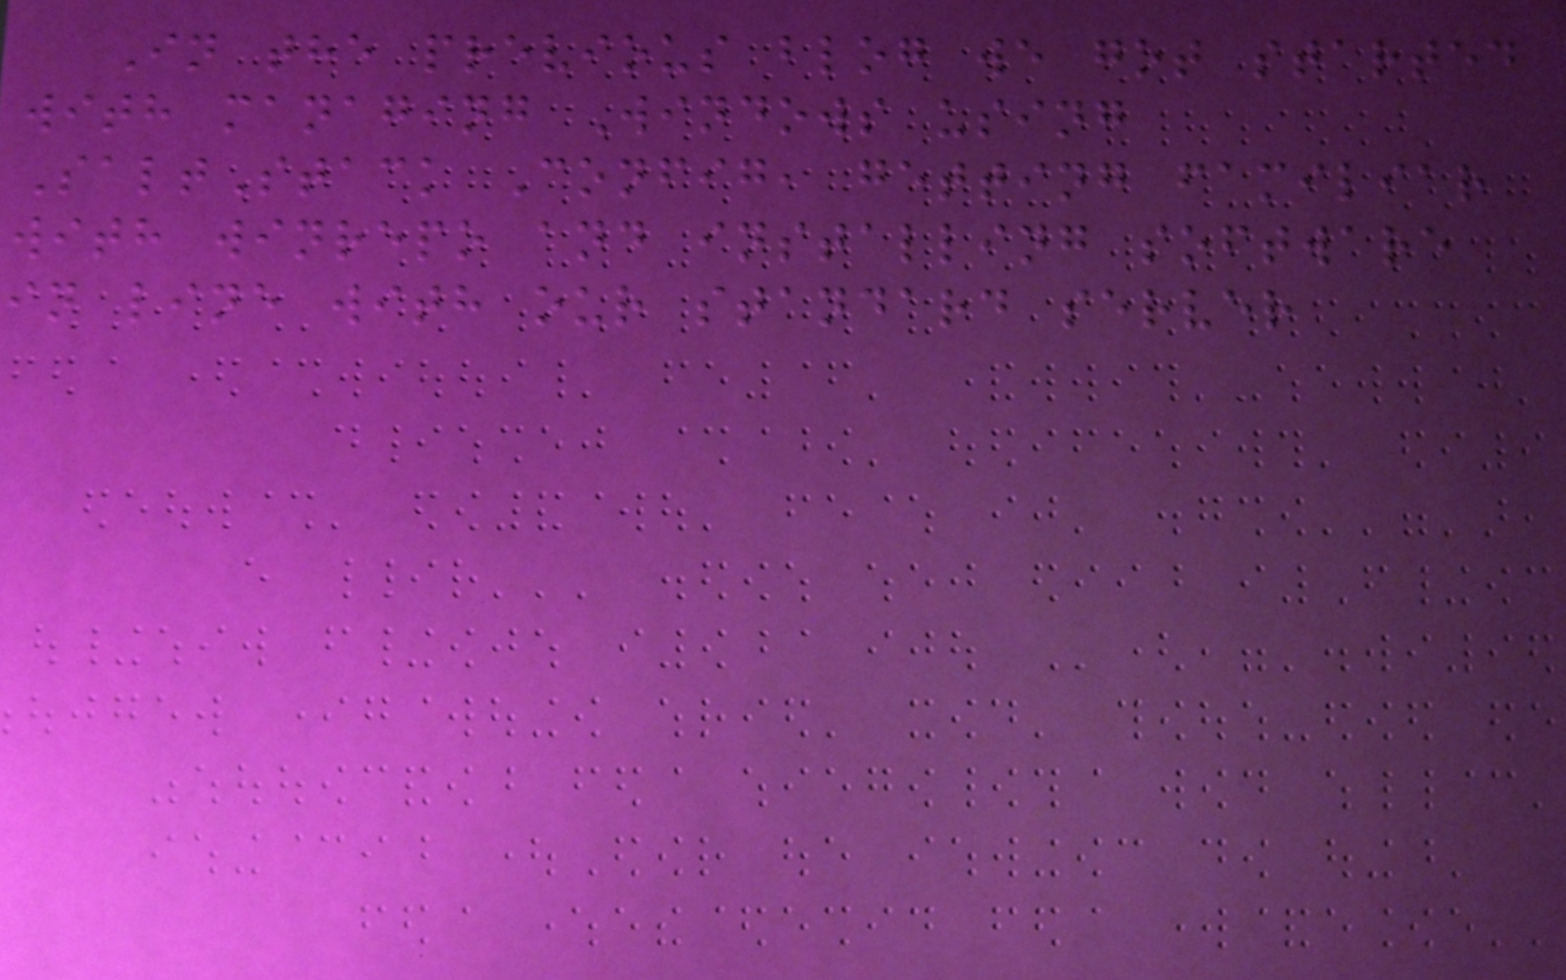In the previous blog we got started
with managing Windows using
SaltStack Config, getting familiar
with winrepo and installing software
in line with our standard server
